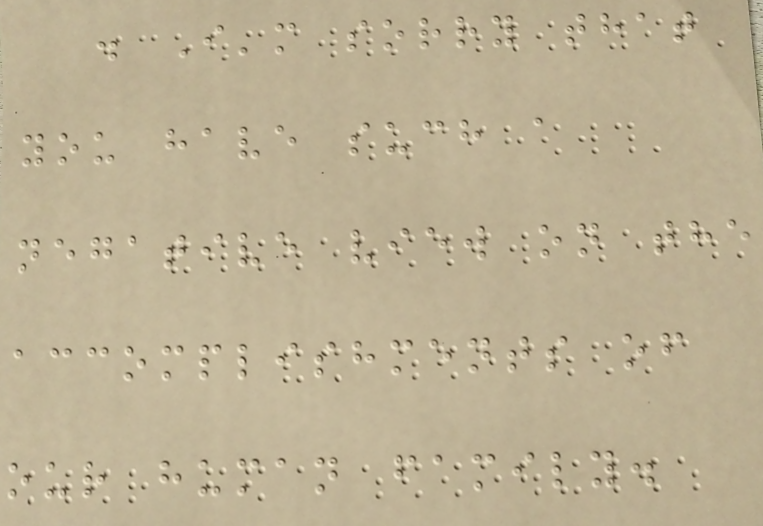. I'm sorry that
you have such a
negative view on the
accomplishments of
our human family.
